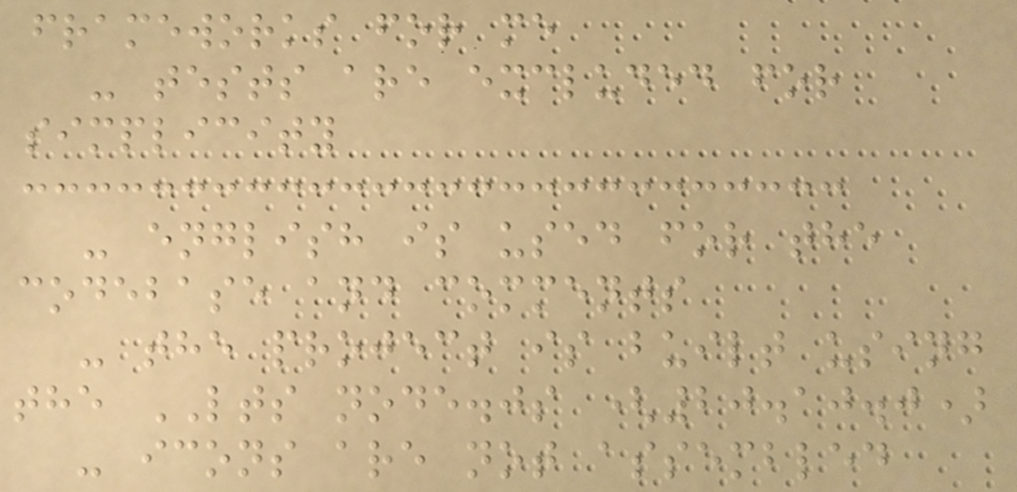frameworks for me
- tests are excluded for
simplicity
- english is used for the
codebase and comments
- the project is built using
the LTS node.js (20.10.0)
- icons are not assembled
